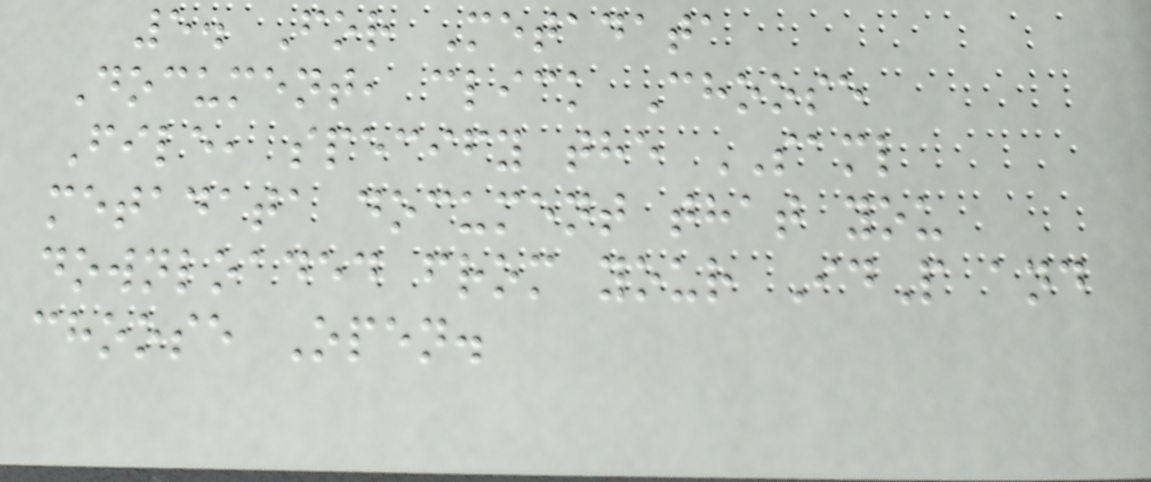5. For Metadata
Document, click Choose
File, specify the SAML
metadata document that you
downloaded from your IdP and
choose Open.
